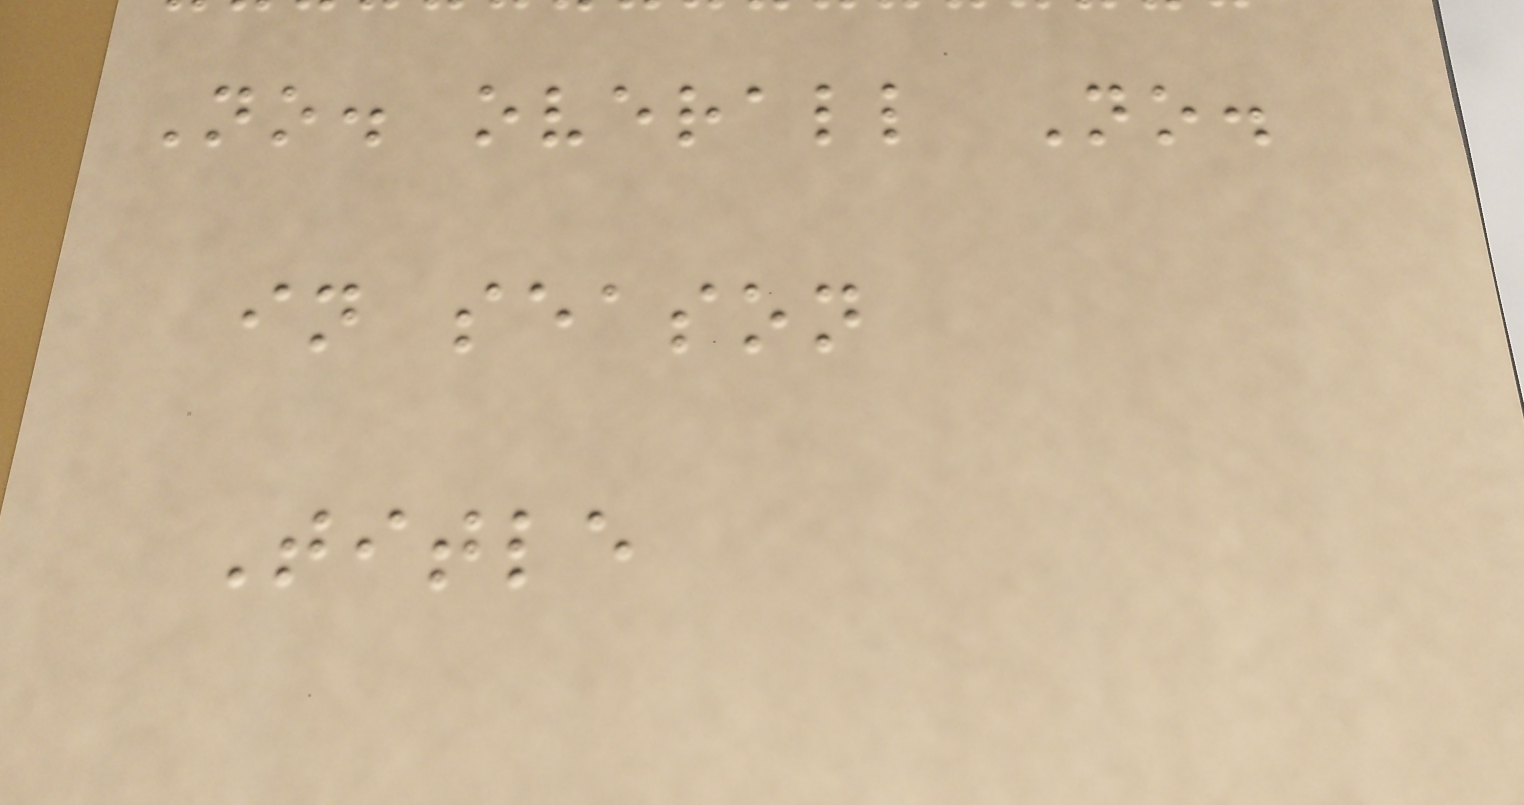No. overall No.
in season
Title
